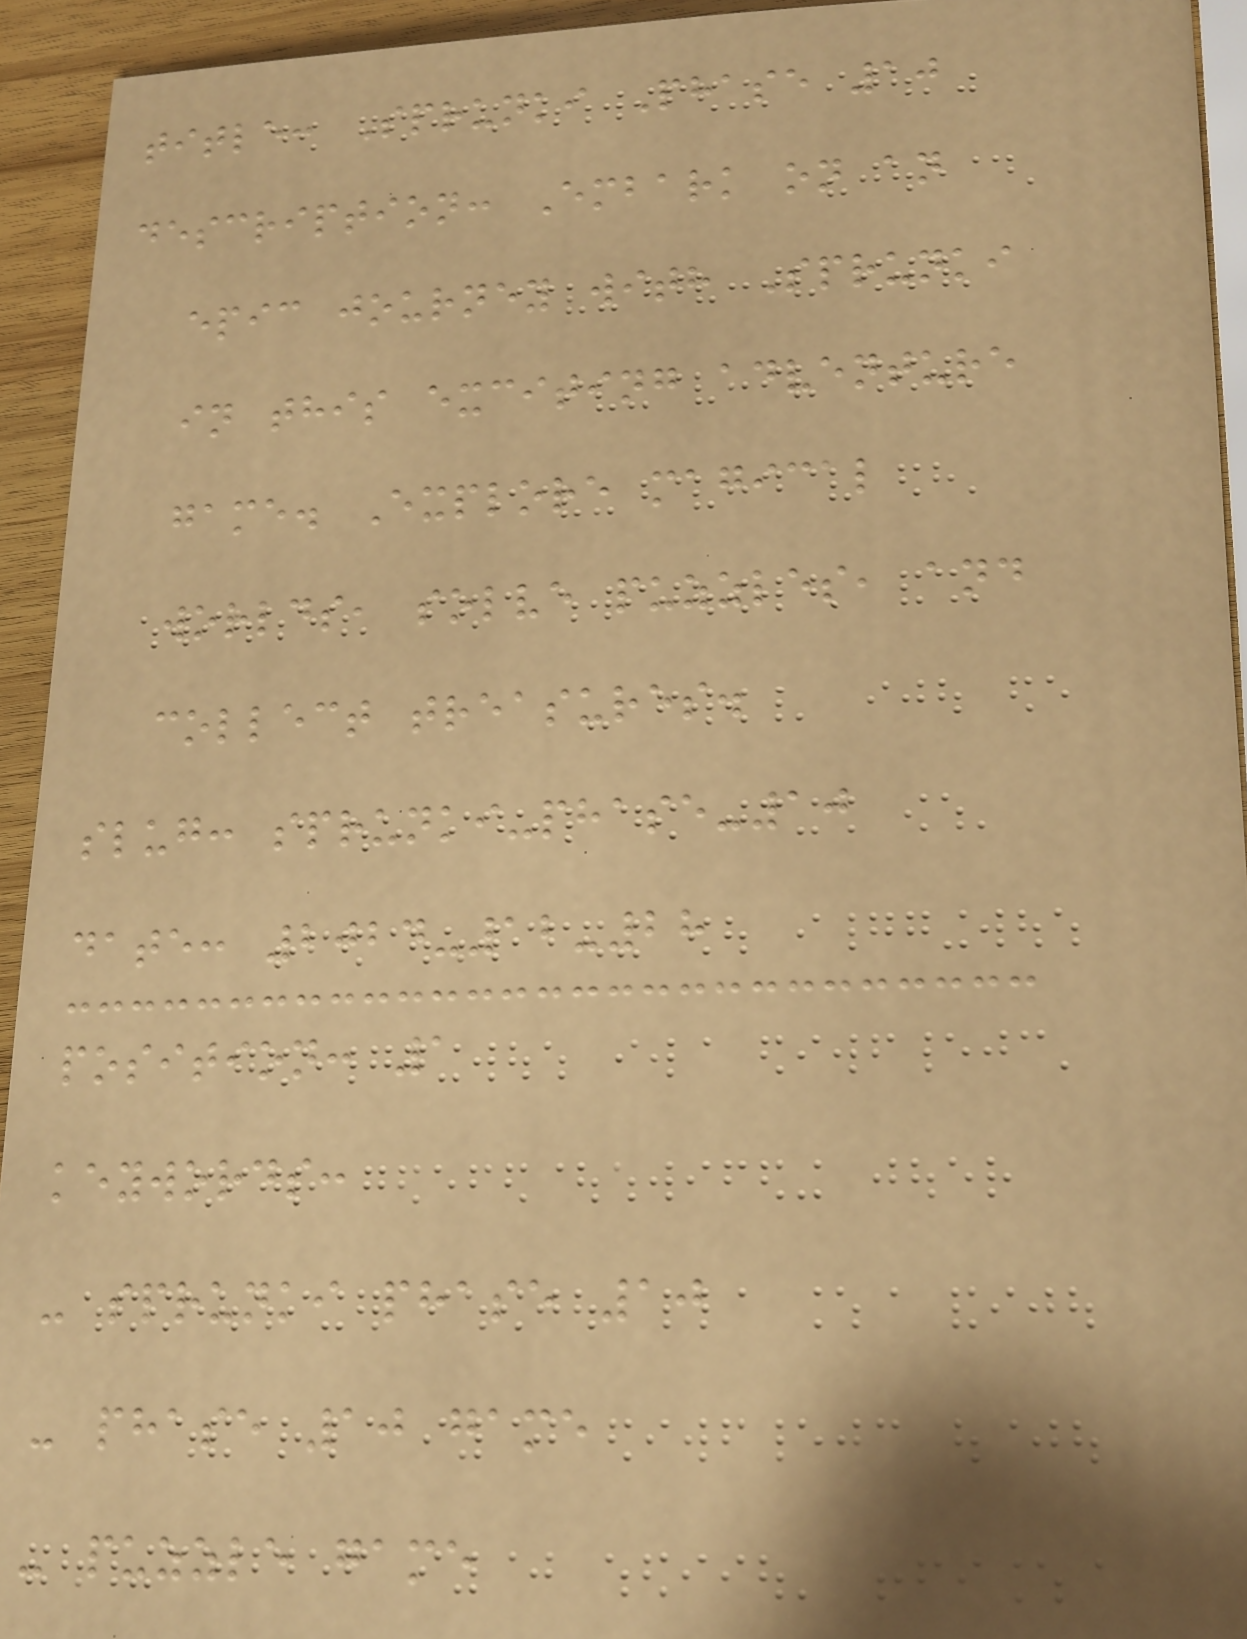title: Sprunki Phase 10
description: Embark on an
epic journey with Sprunki
in this exciting adventure
game. Explore magical
worlds, solve puzzles, and
collect treasures.
slug: sprunki-phase-10
date: 2024-12-28
position: 1
keywords:
- sprunki phase 10
- phase 10 game
- puzzle game
